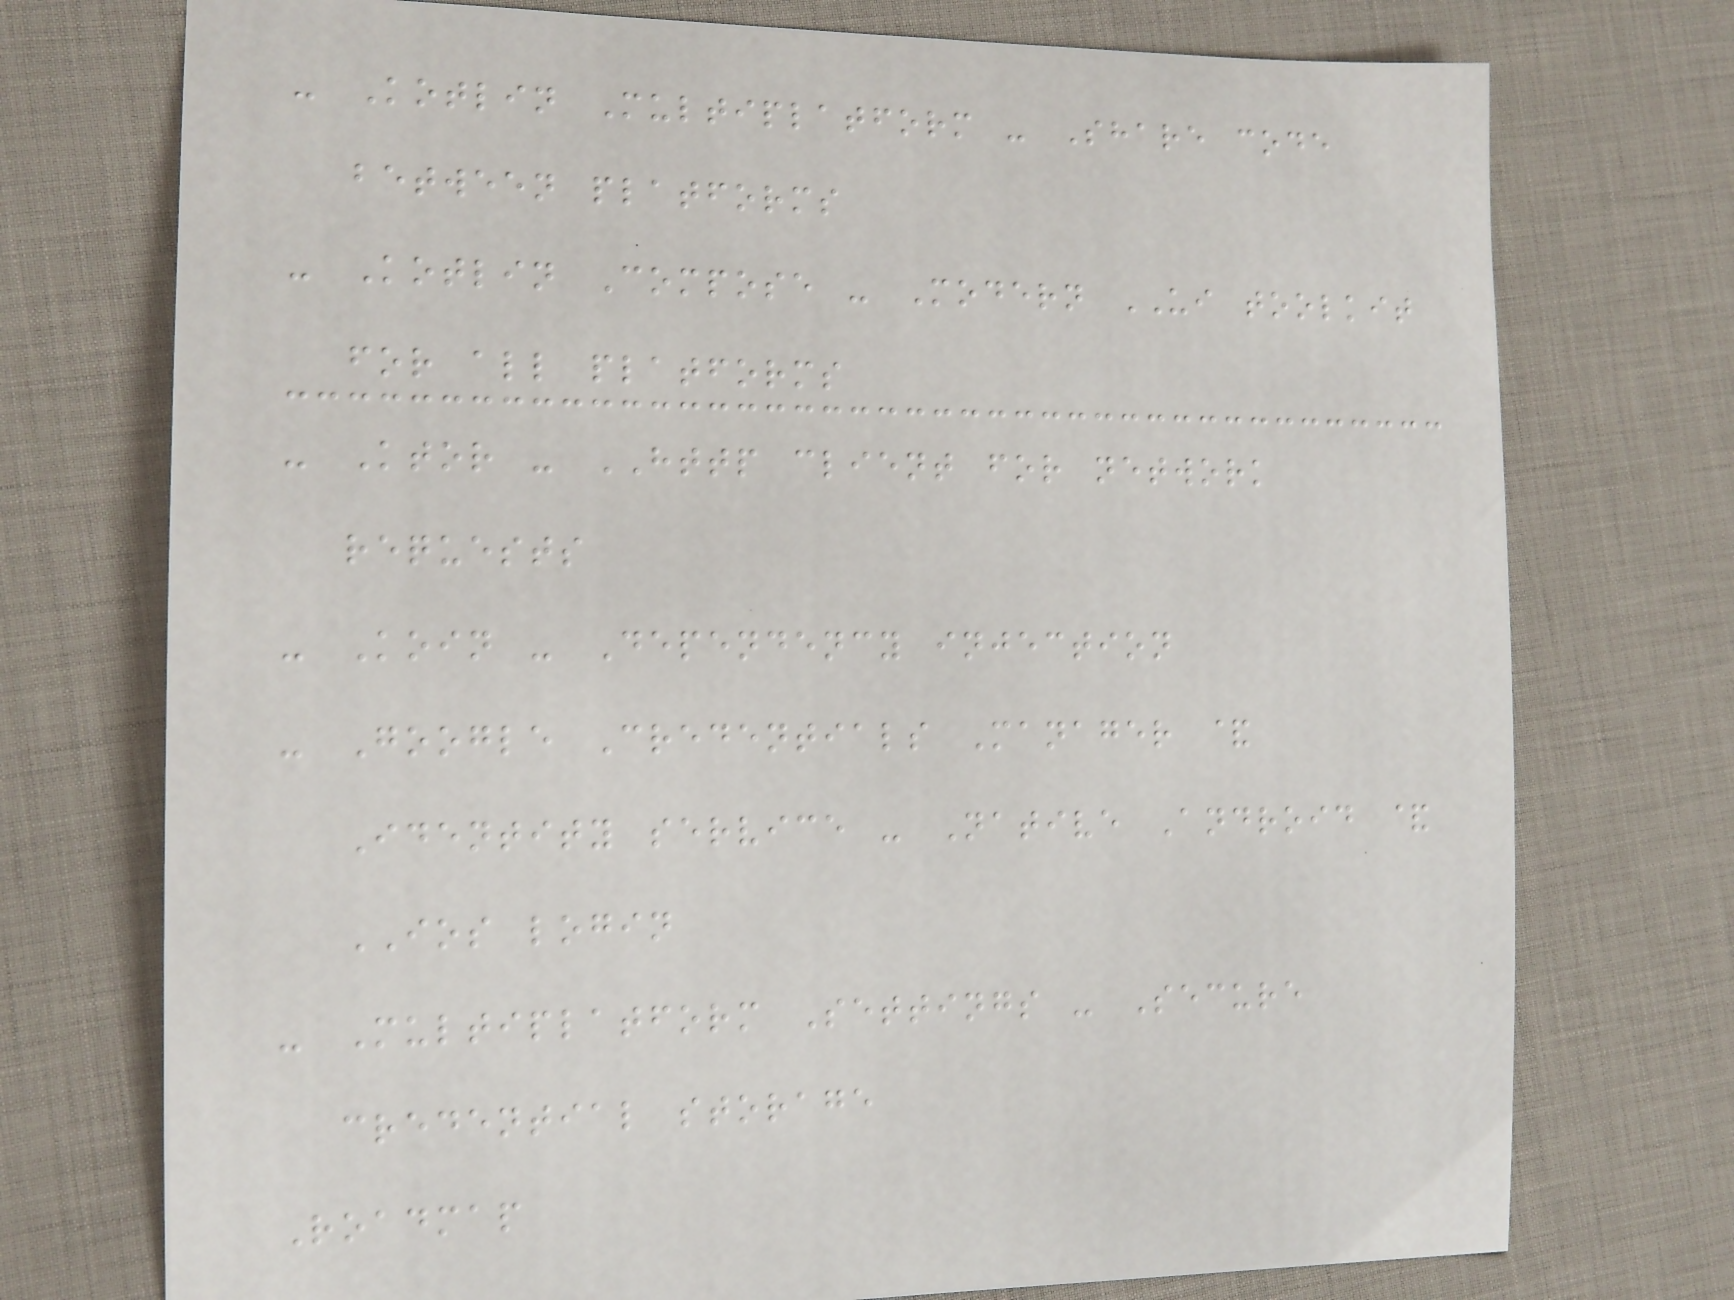- Kotlin Multiplatform - Share code
between platforms
- Kotlin Compose - Modern UI toolkit
for all platforms
- Ktor - HTTP client for network
requests
- Koin - Dependency injection
- Google Credentials Manager &
Identity service - Native Android &
IOS login
- Multiplatform Settings - Secure
credential storage
Roadmap
